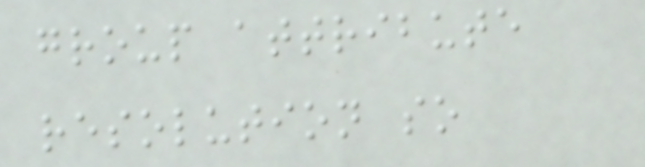group attribute
resolution so
